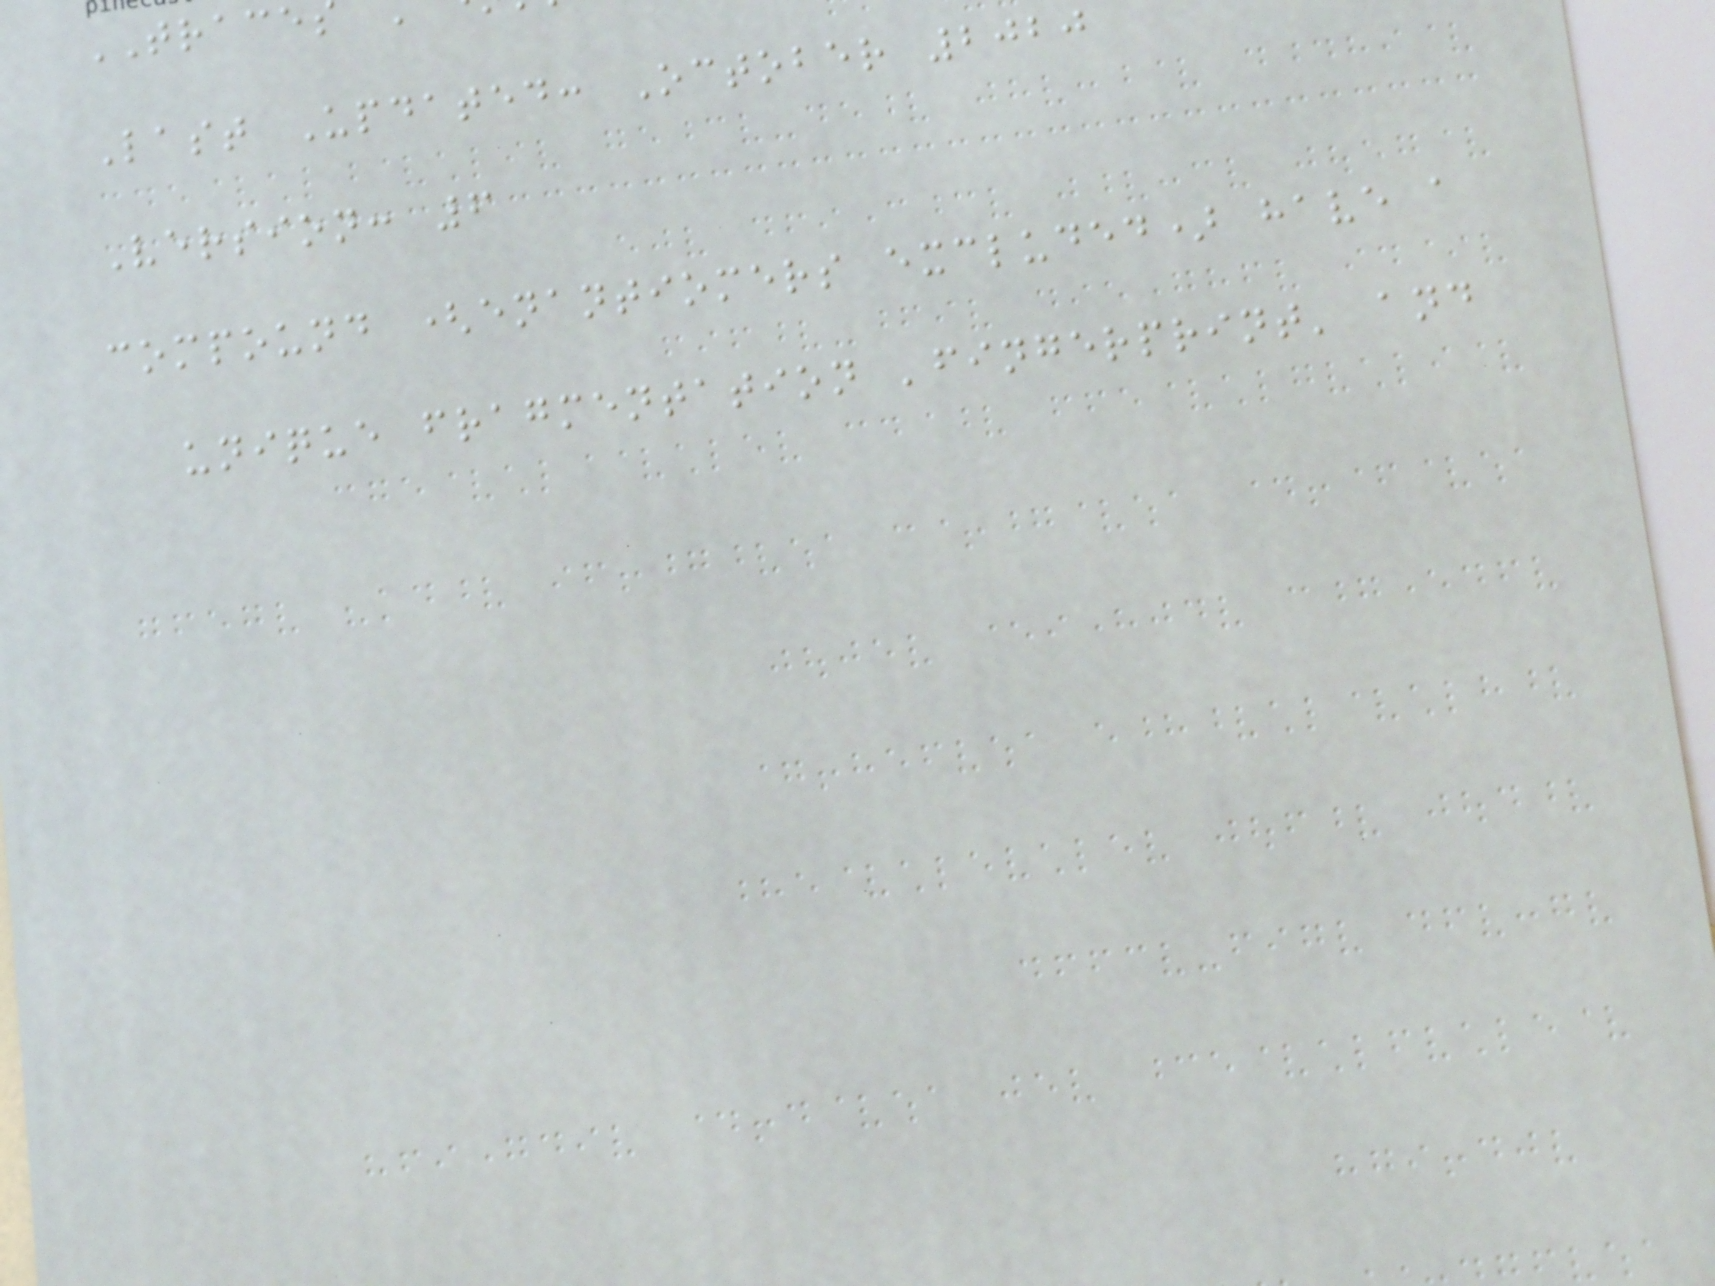TRACE
Last Updated: October 2020
Version: 6
compound (enantiomers excluded) have a
unique fragmentation 'fingerprint' and
